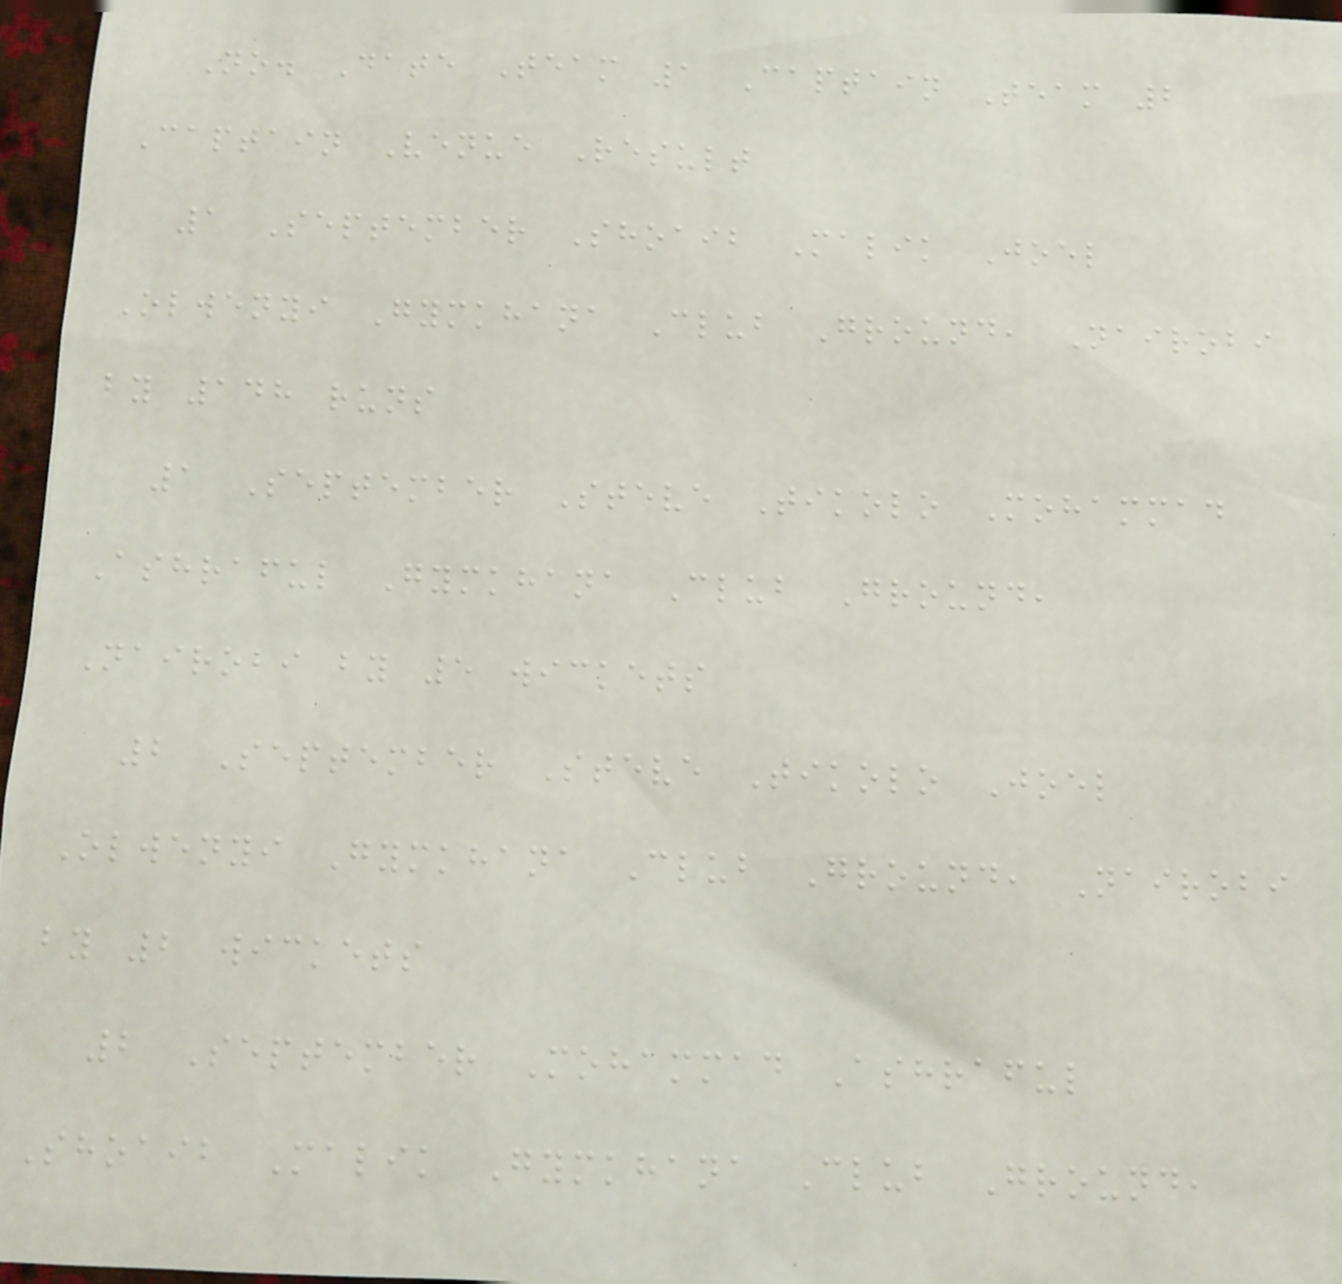No. Date Team 1 Captain Team 2
Captain Venue Result
1 September Shoaib Malik Joel
Olwenyi Gymkhana Club Ground, Nairobi
by 148 runs
1 September Steve Tikolo Mohammad
Ashraful Gymkhana Club Ground,
Nairobi by 5 wickets
2 September Steve Tikolo Joel
Olwenyi Gymkhana Club Ground, Nairobi
by 2 wickets
2 September Mohammad Ashraful
Shoaib Malik Gymkhana Club Ground,
